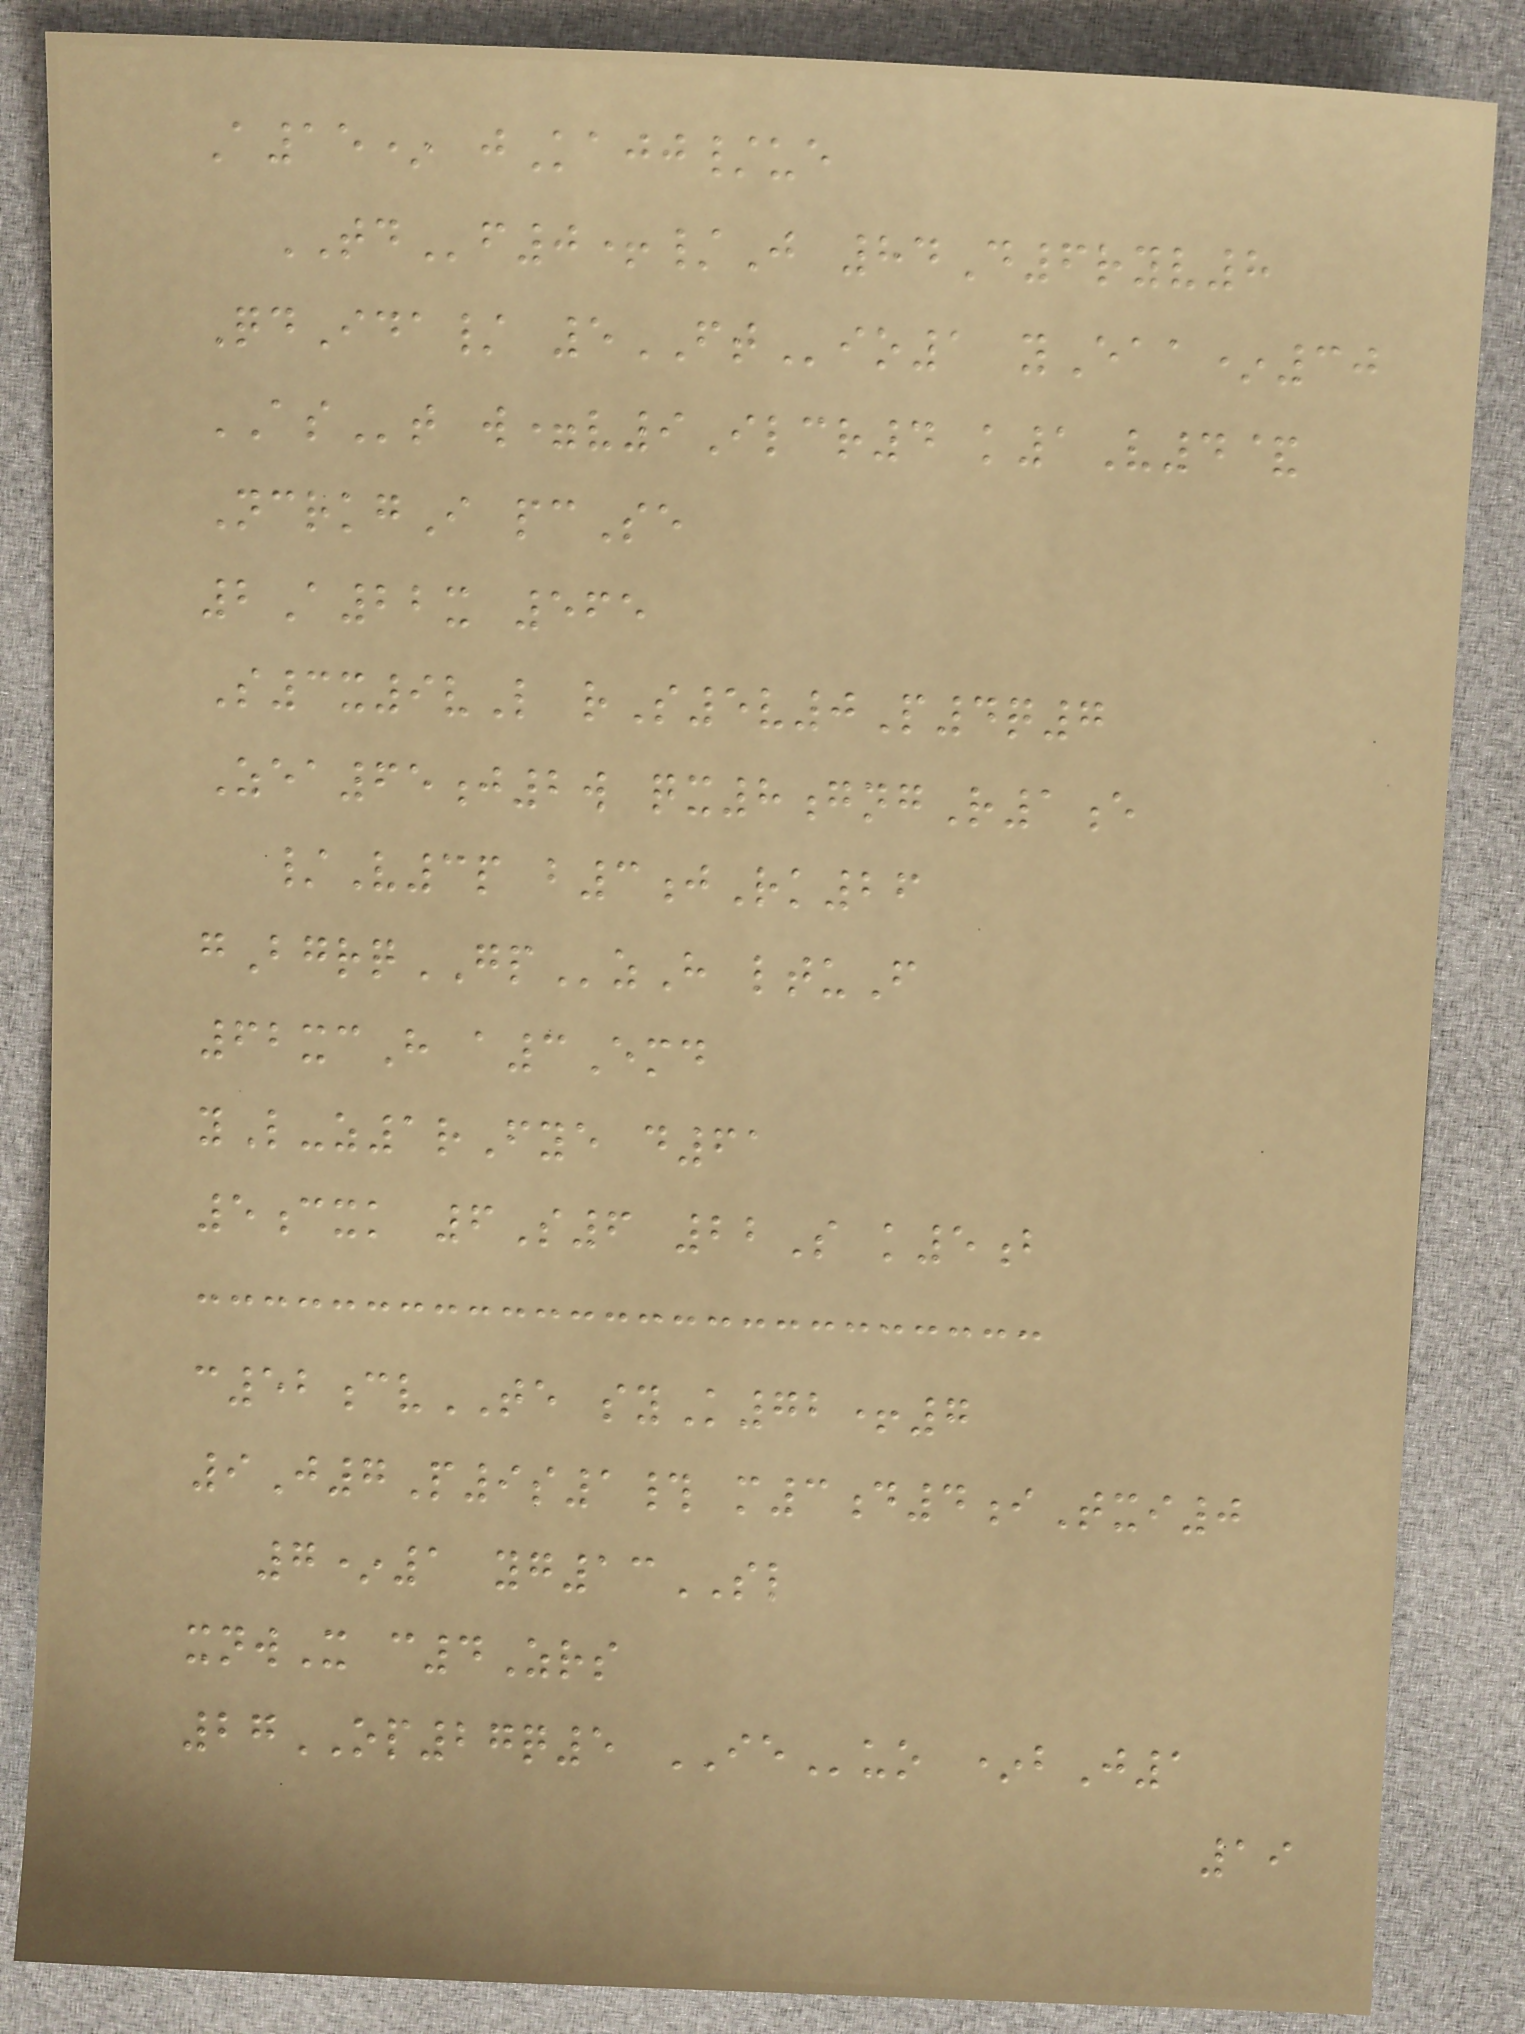A15* jKajj/ue
TDf0+/J 84D6ryv8
QdIda/ 5FTio1 yEaa*30
ASt w=v9Ilcr4 k1V4&
NcrkgI pcSe
2A22x 565
S3x9vL rS5v0P4q7
Zea65j2w qx8gngR1e
/V3p b3jRk26
gBgrqGPzH ltuF
62xcH a3Emd
yL-z1rFye d61
5cxk 6S6 22S k5b
c52cvTE syK72+7
9J7P9s1# m3d4iTxi0
7*1 yg13SL
xnwX c4Zrs
27OP27q5 IEuo *bJ1
19
